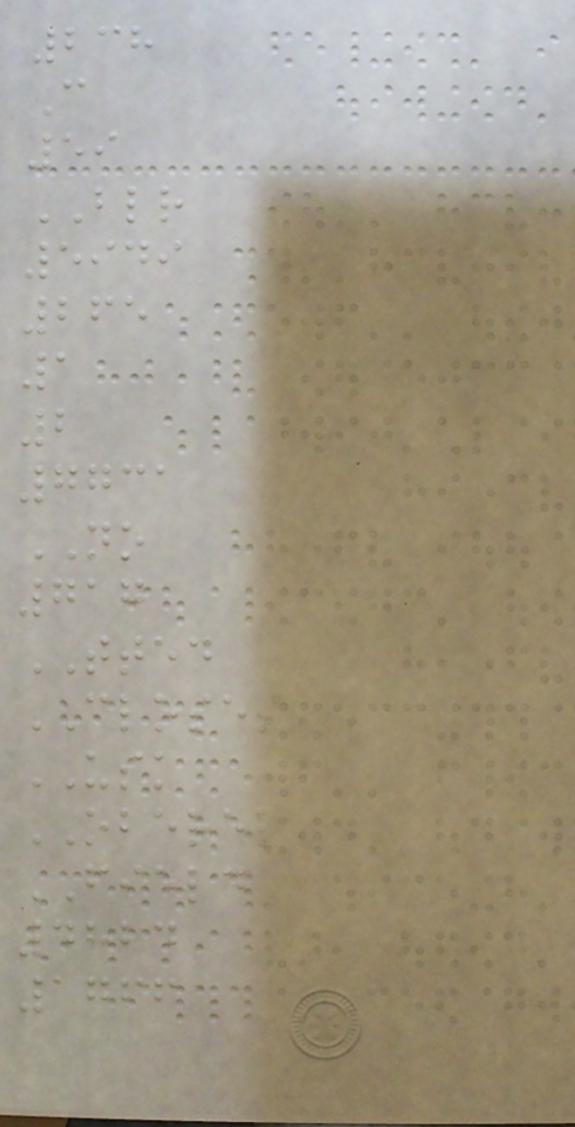238
C
59
BLR
5949
265
1
2
7731
NO
717
TTED
CLOSES
USK
OBERER
FIELD
4824
1766
